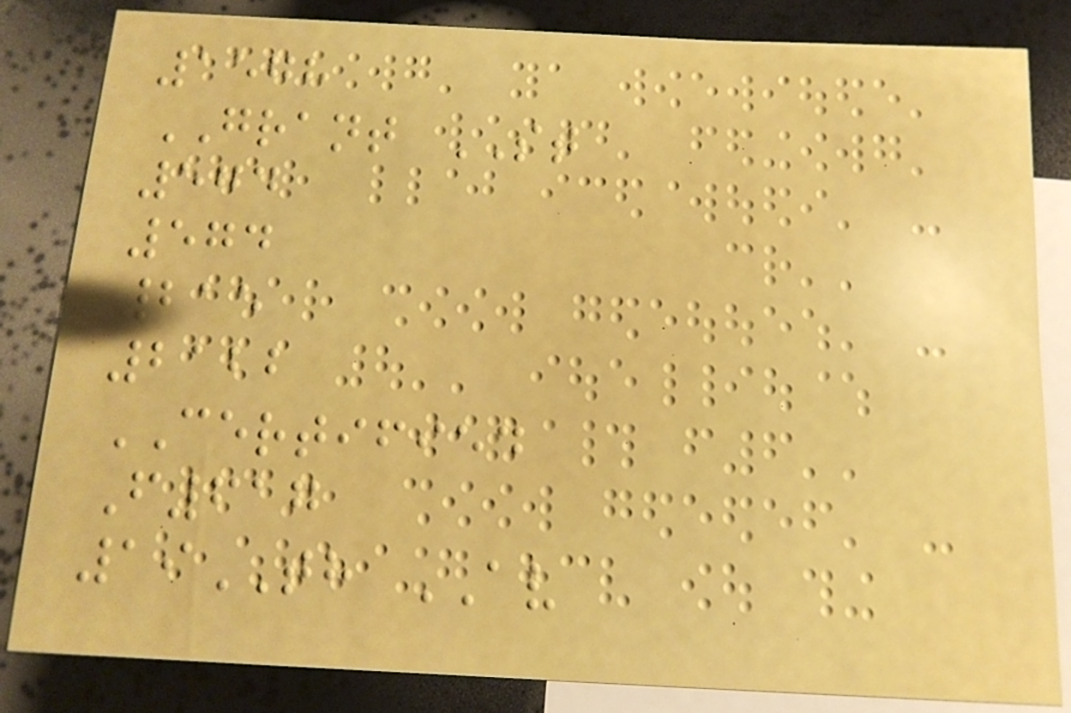1578
GRANT ST
574
574
215
2122
CERTIFIED
F617
19TH AV
